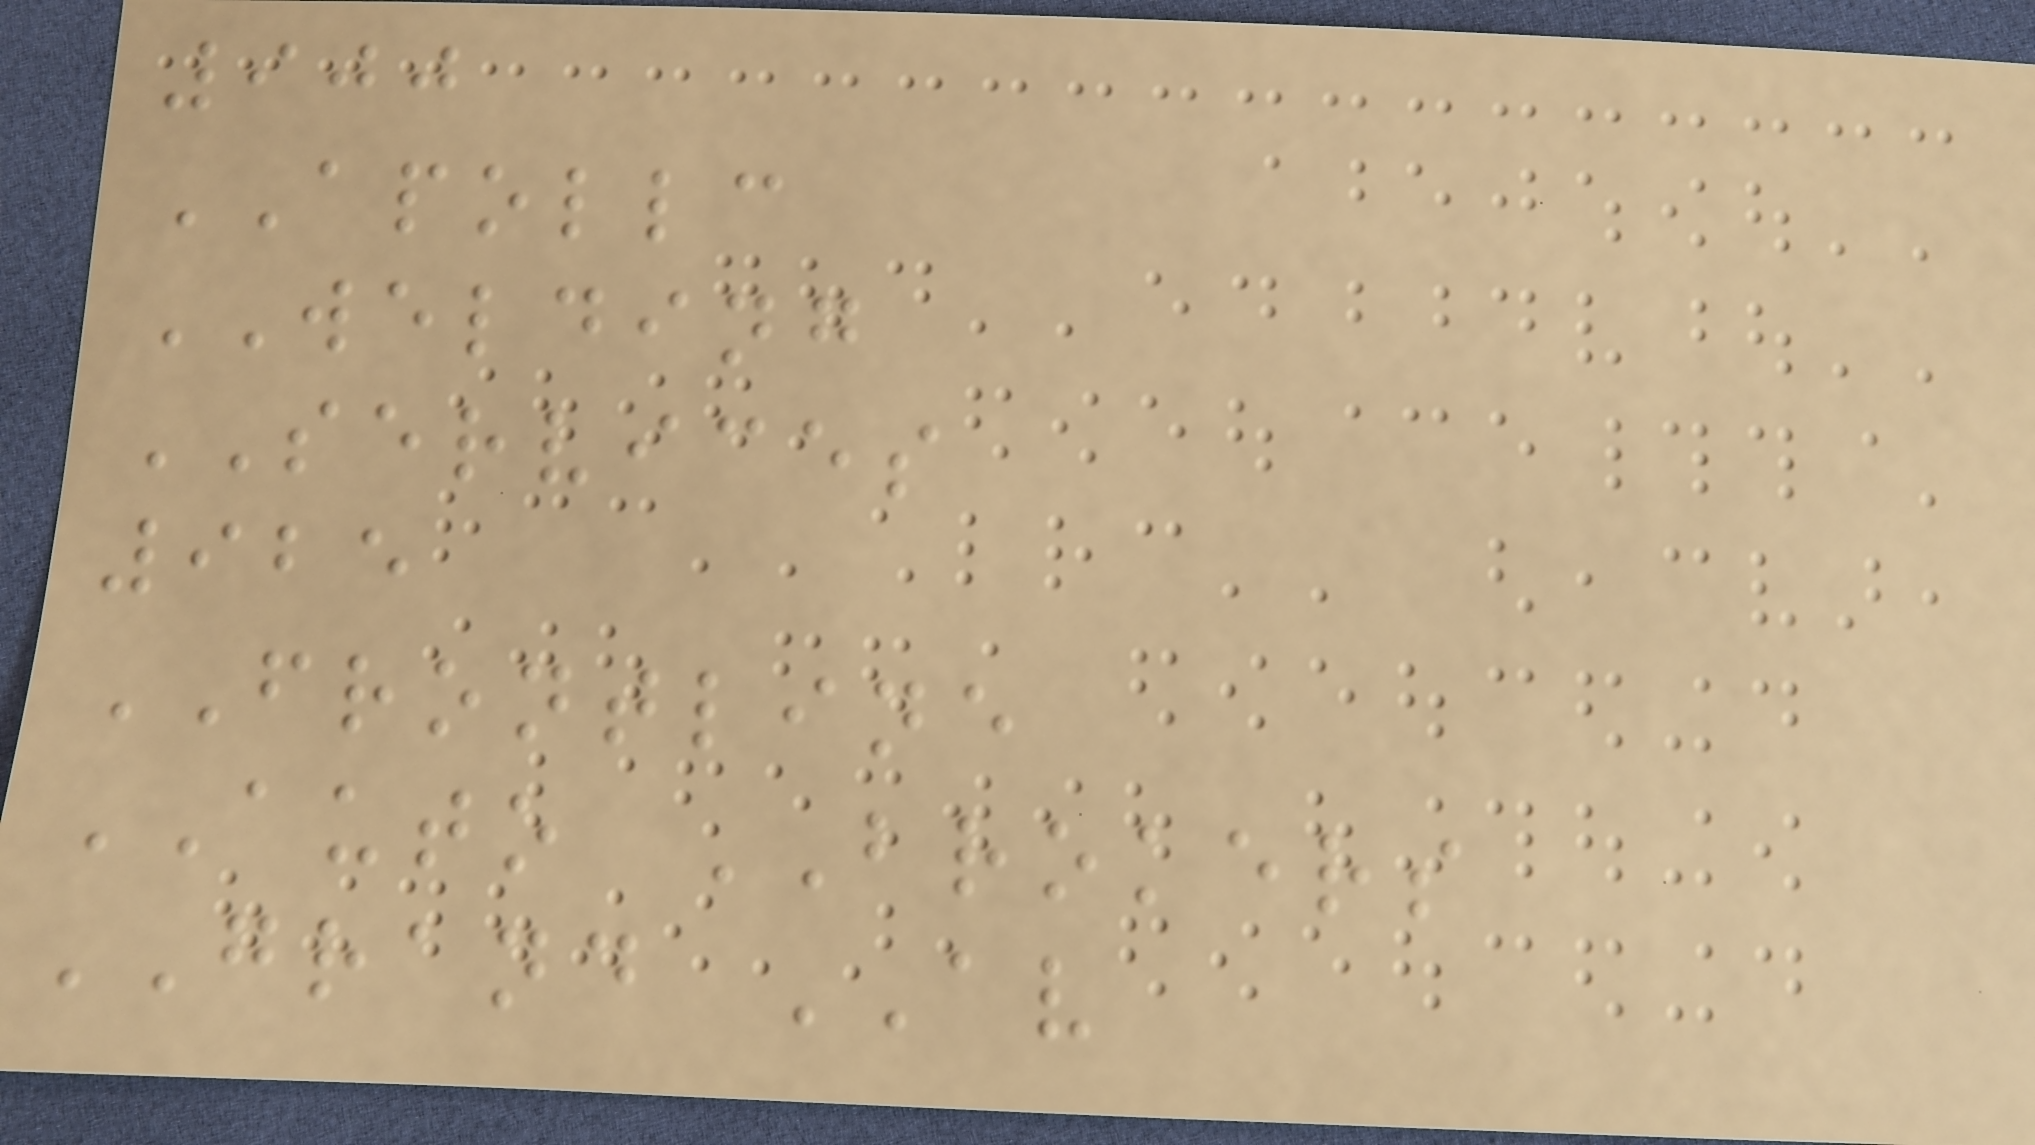900
APOLLC
WELDING
SERVICES
925
FRONTLINE
AUTO BROKERS
GRAND AV
